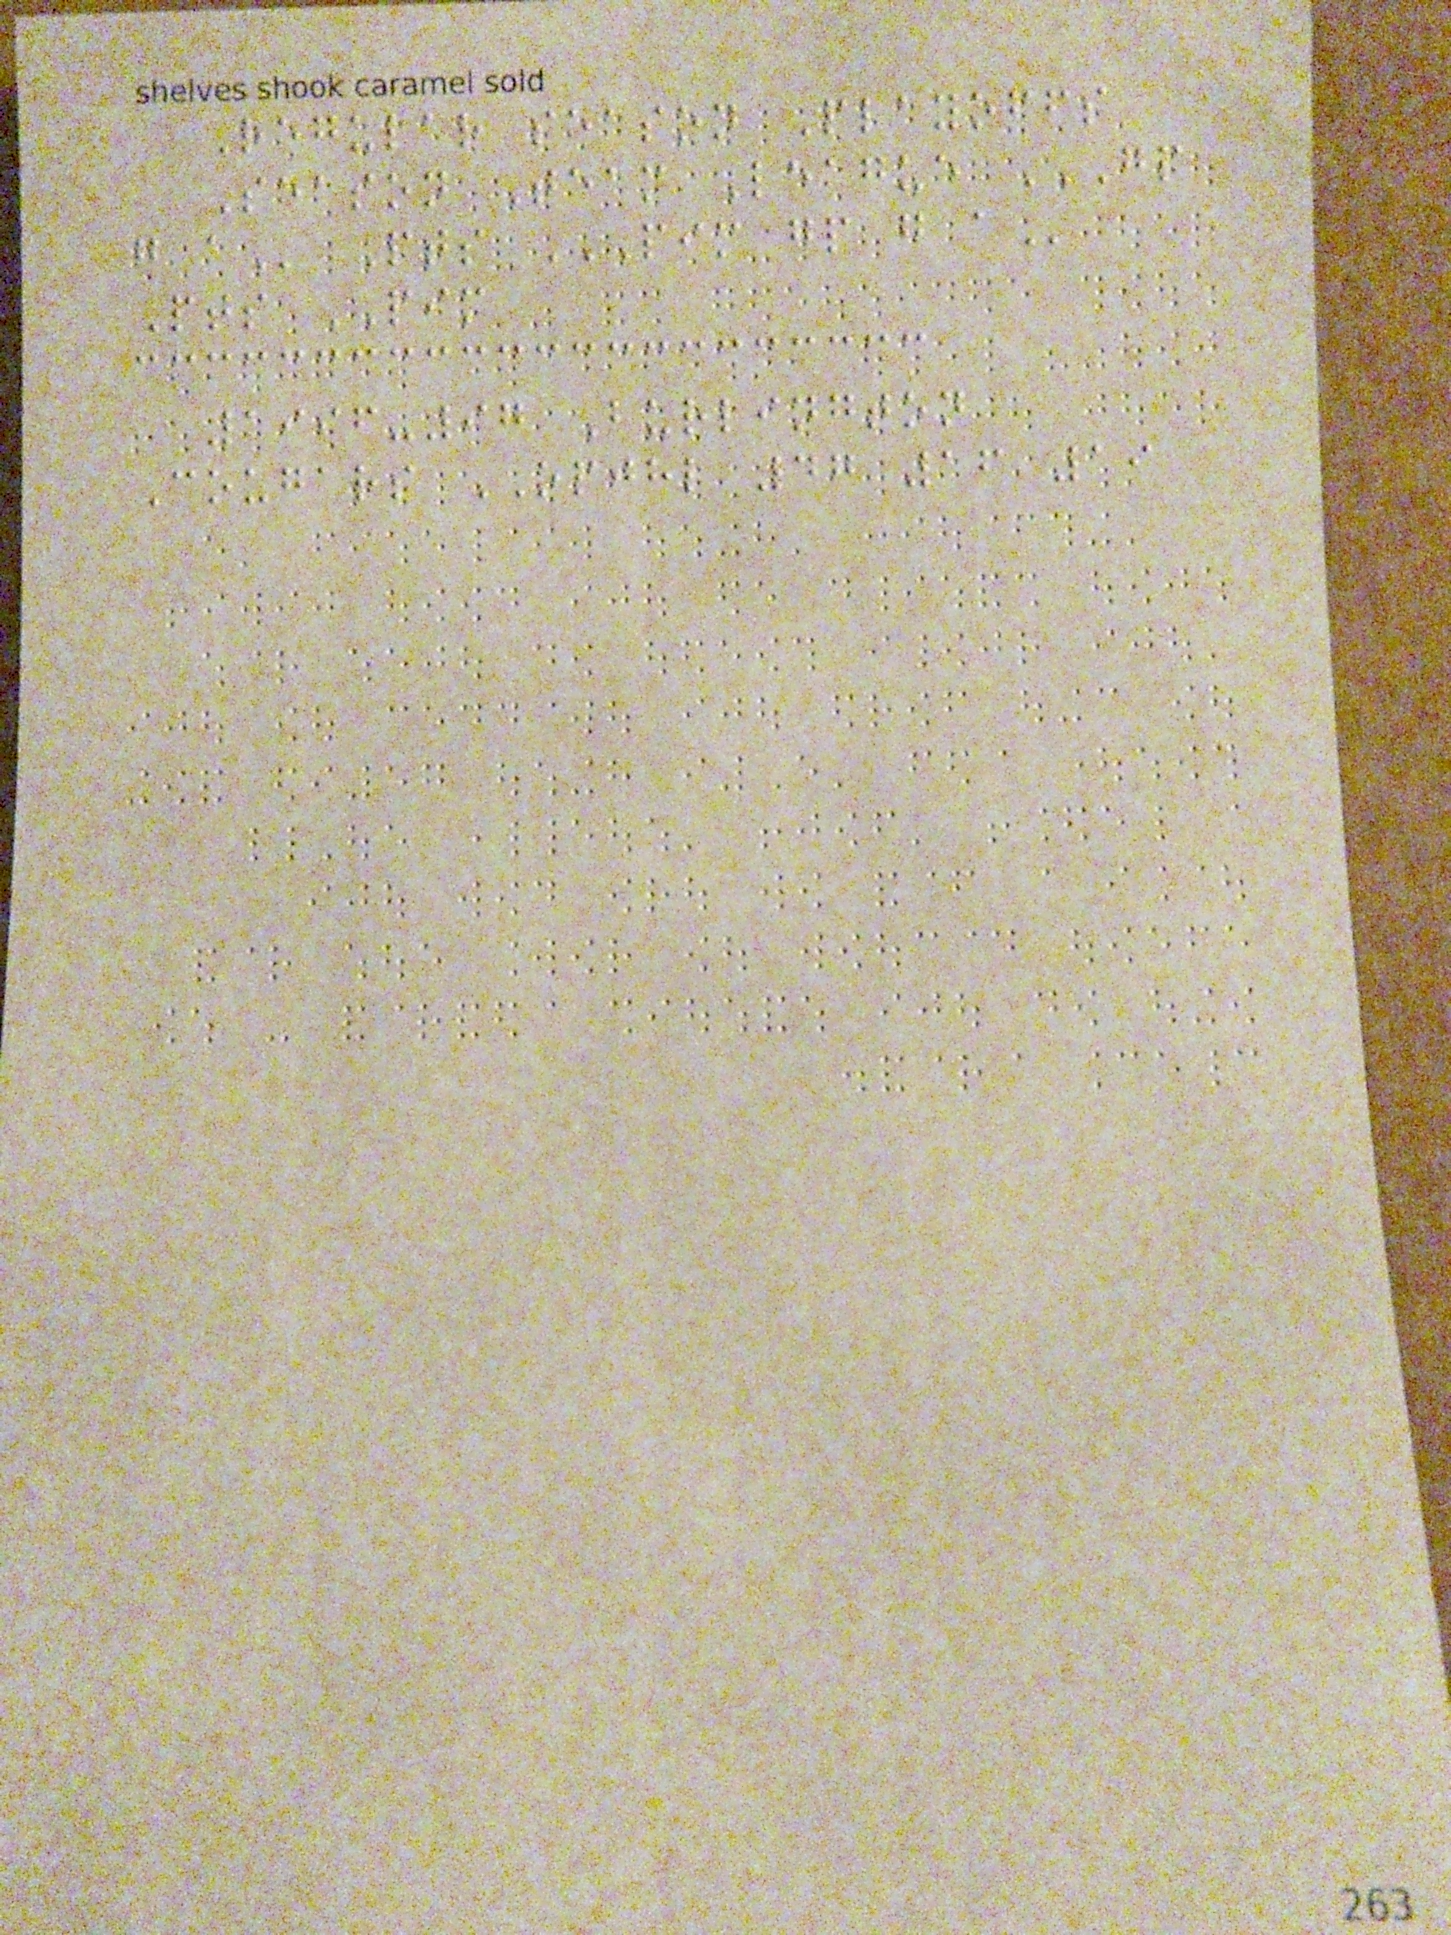Regular season Playoffs
Season Team League GP
G A Pts PIM GP G A
Pts PIM
1996-97 Burlington
Cougars OPJHL 47 16 19
